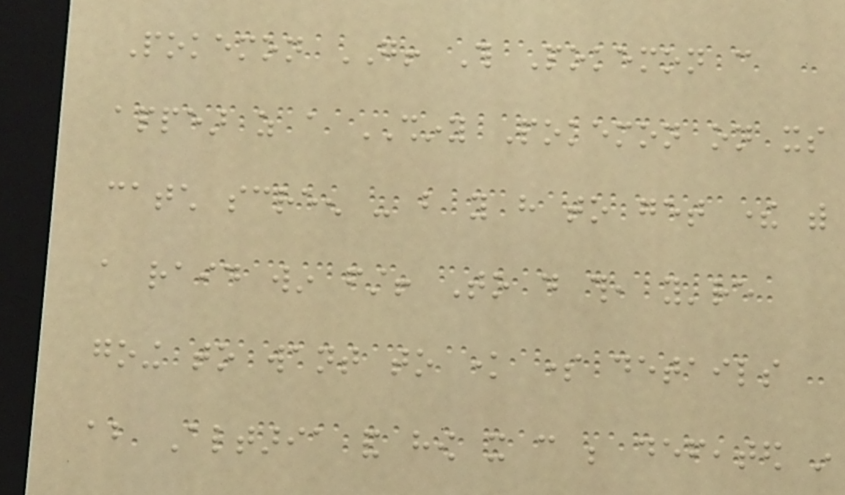Pokemon GO! This Pokemon can
appear as a SHINY Pokemon on its
catch screen - but you have to get there with
a raid win first! To do this, you're
going to want to know some details
about Altaria and how it can be defeated in
